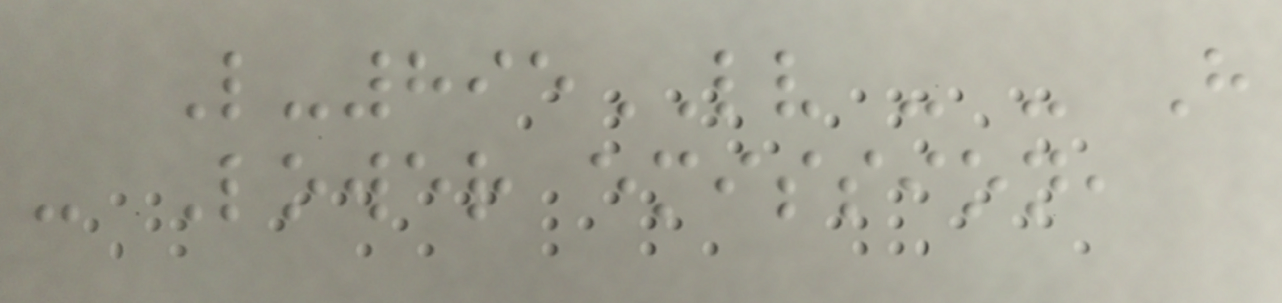L-895LV - - H
- Lower emission,
